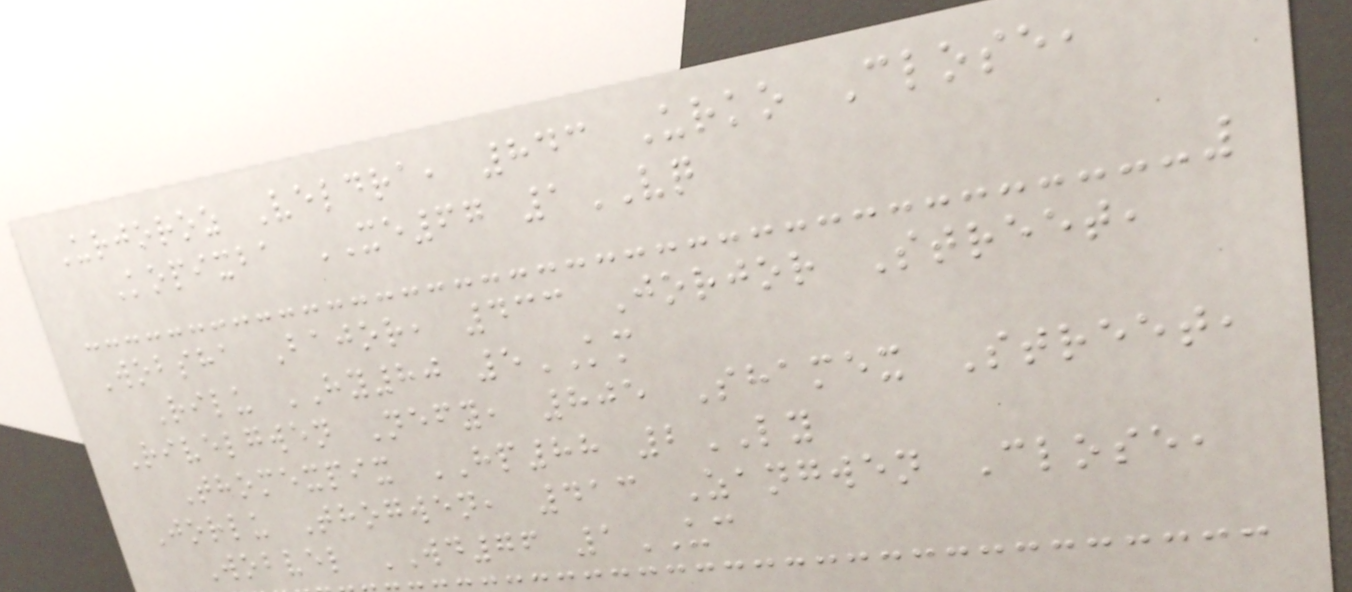Urjoroz Veldra, 843 Urko Close,
Kopixba XE67 1VQ
Wobsha Bajor, 433 Jorjor Street,
Rilu HY80 5KM
Rivelgwen Nefy, 805 Shamex Street,
Thomexpix HP88 2LY
Jorlu Thogwen, 413 Zangwen Close,
Wobvel WD76 1UC
